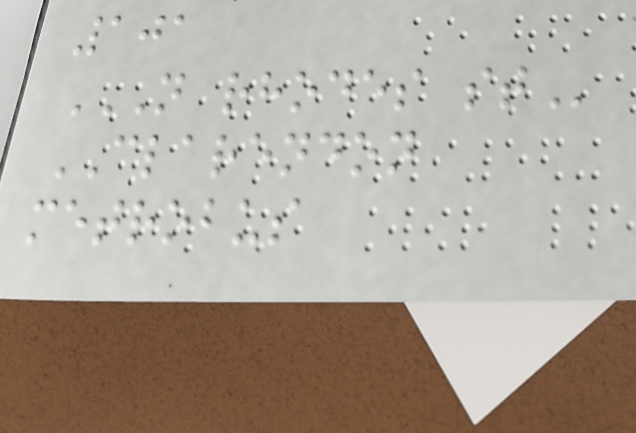101
N RHODES ST
CLARENDON
metrobus
